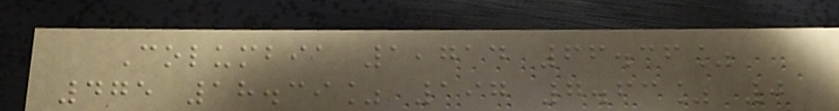Columbia 1,714 66.36%
475 18.39% 197 7.63% 0
